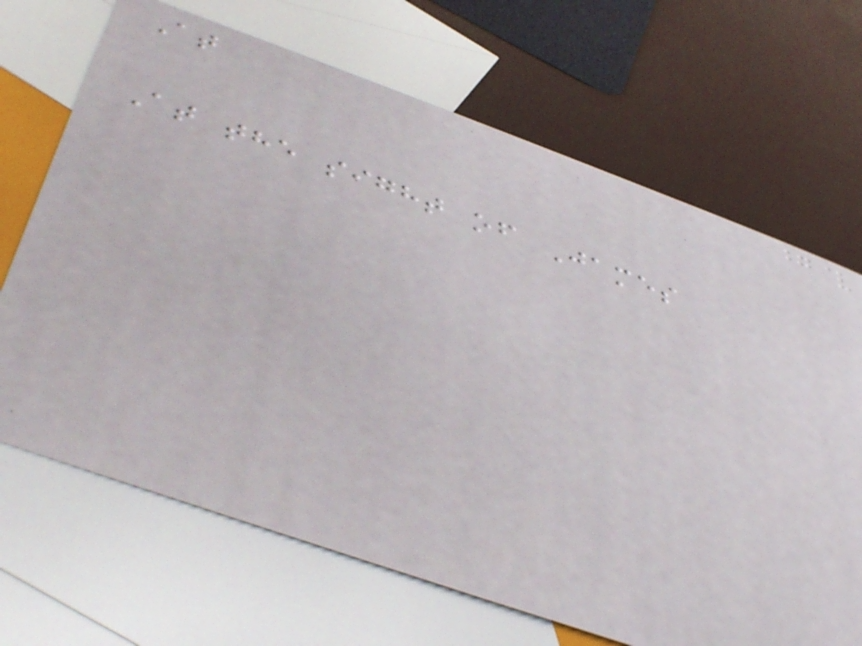At
At the sight of James
